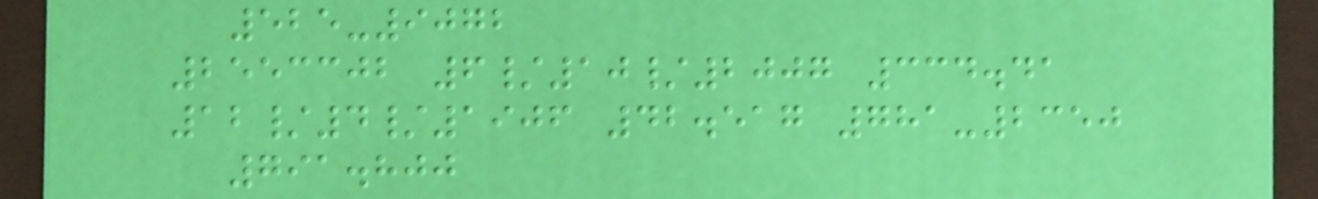525-9072
2553302 6/10/2007 334.41
12/4/1906 42.517 781-2350
791.800
